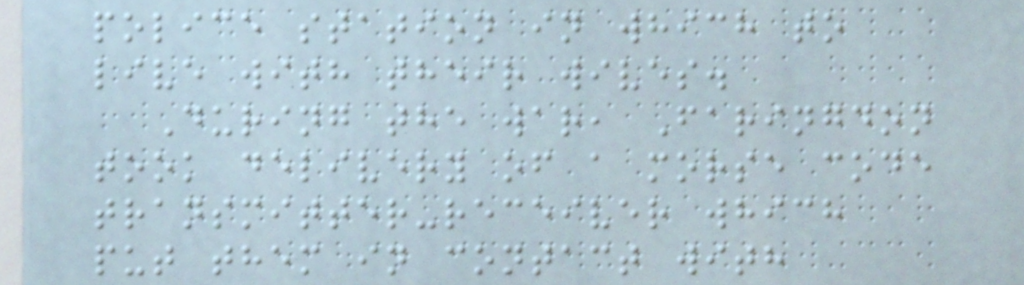police station in which to
live with their wives.
During the war, Faringdon
took delivery of a morse code
transmitter-receiver which
put them in contact with
